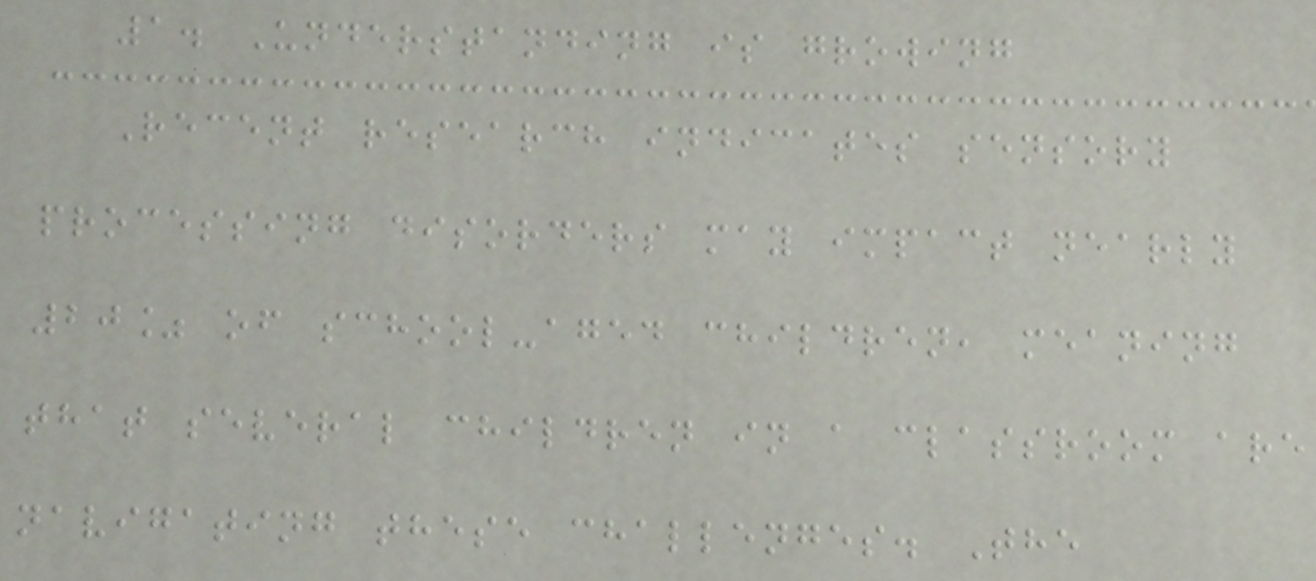1. Understanding is growing
Recent research indicates sensory
processing disorders may impact nearly
20% of school-aged children, meaning
that several children in a classroom are
navigating these challenges. The
